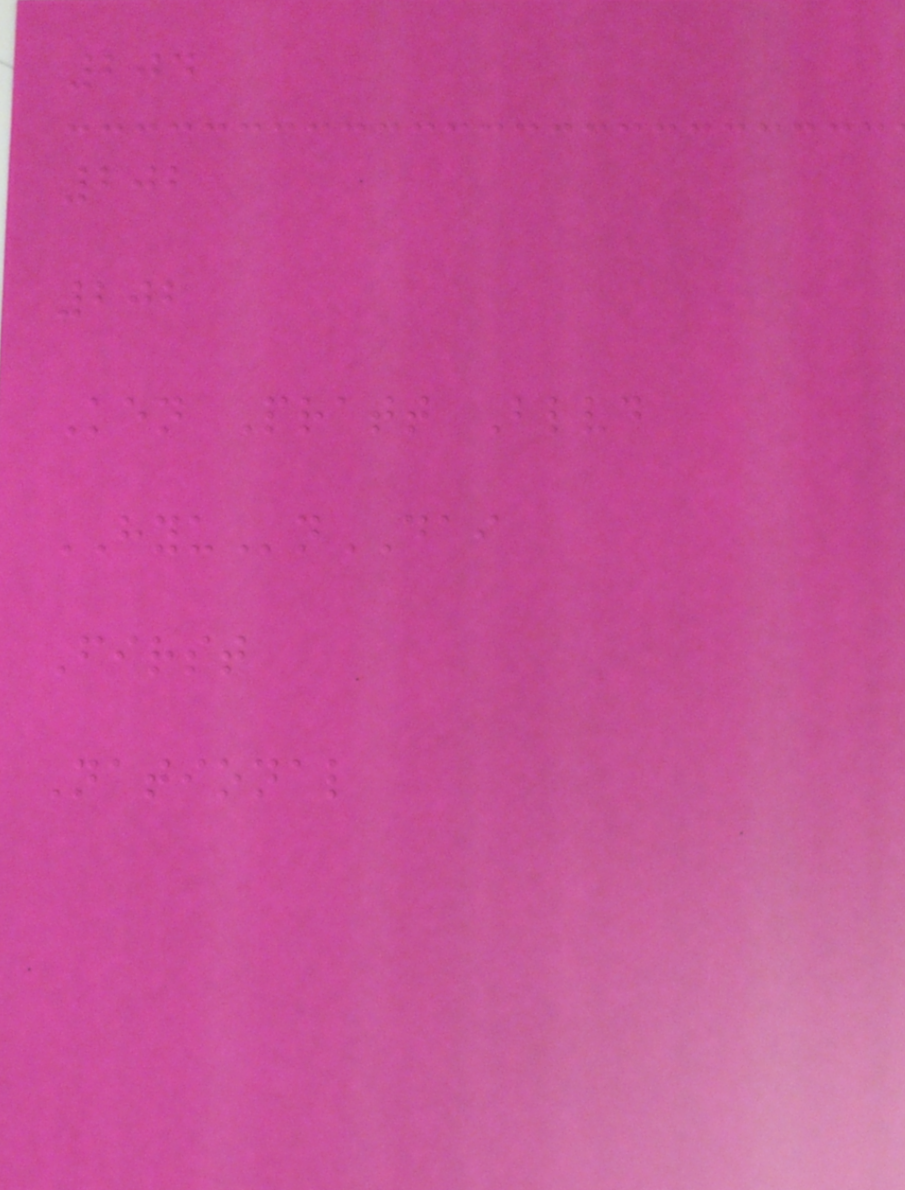204
202
202
Ken Pratt Blvd
HYUnDAI
First
National
